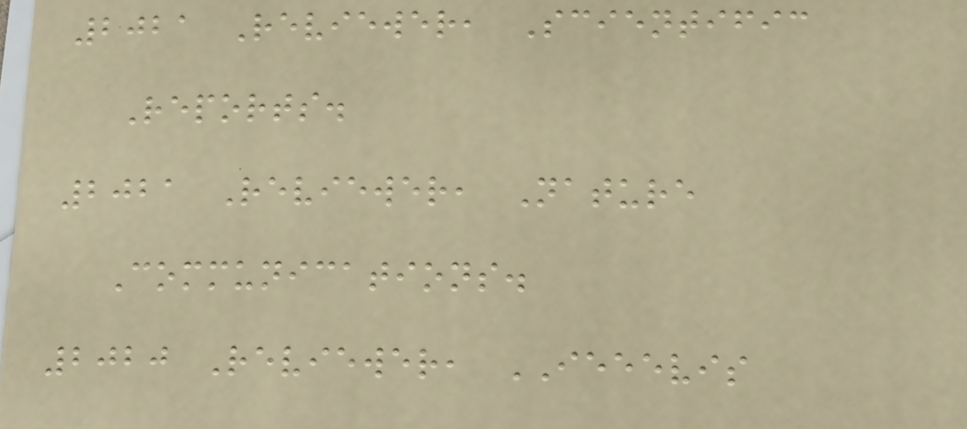2021 Reviewer, Scientific
Reports.
2021 Reviewer, Nature
Communications.
2020 Reviewer, IEEEVIS
